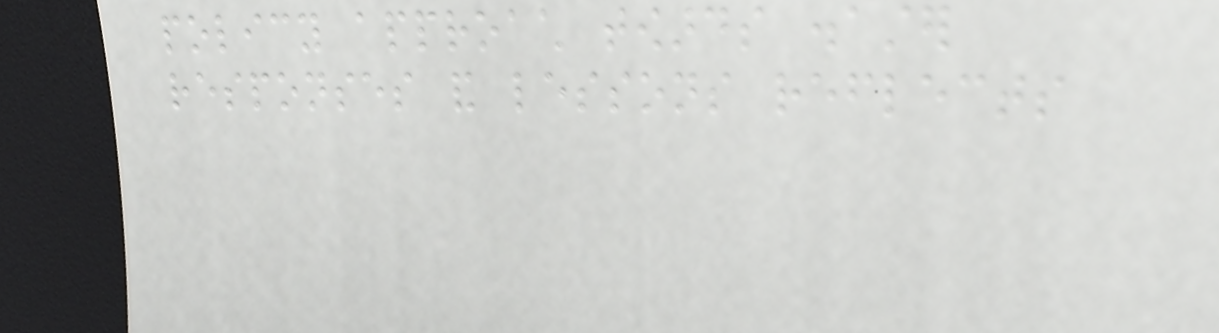policy approach towards disaster
responses and lessons reflects
